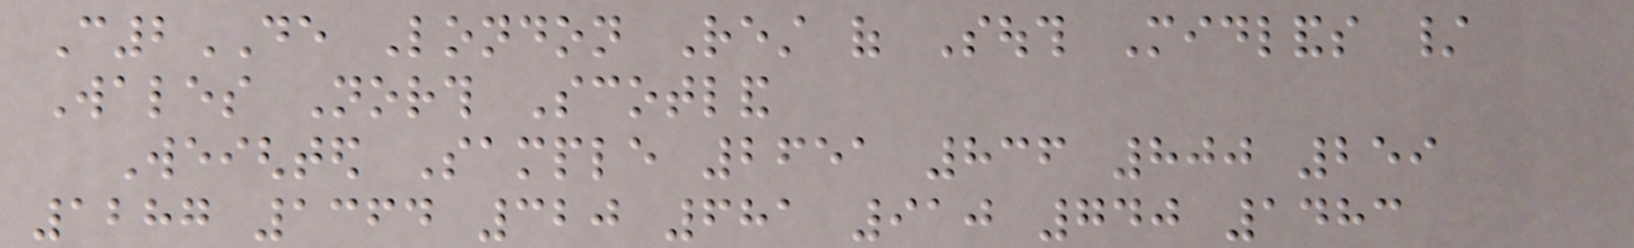C2DE London Rest of South Midlands /
Wales North Scotland
Weighted Sample 2651 836 800 259
1287 1364 320 681 910 740 1483
